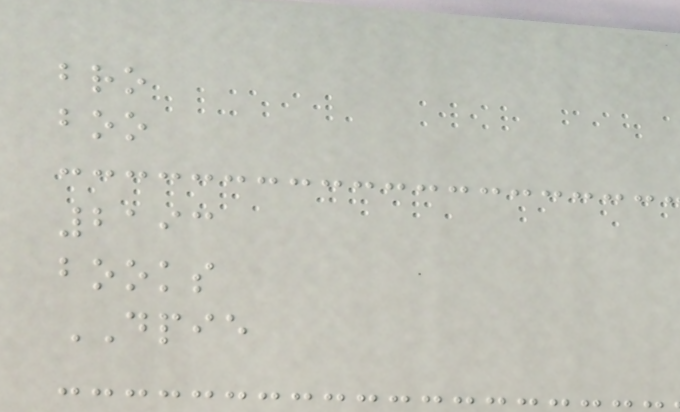bro
boo
2193
books
DPIE
